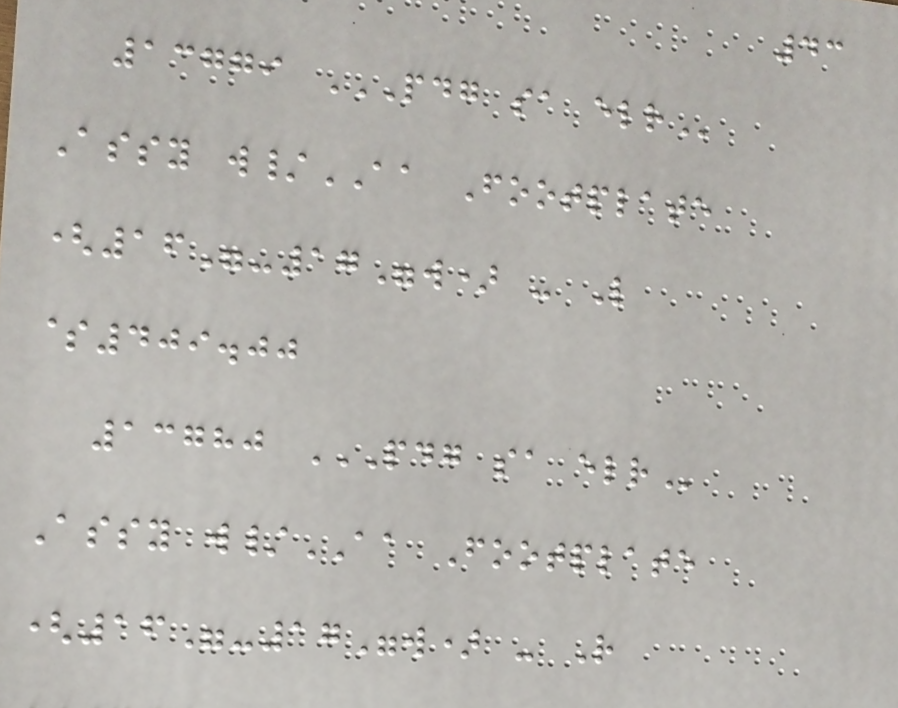43
13779 PDG SA ELR
Assy w/AA Footplate
(16"-17"w) - L
$409.00
13780 PDG SA ELR
Assy w/AA Footplate
(16"-17"w) - R
